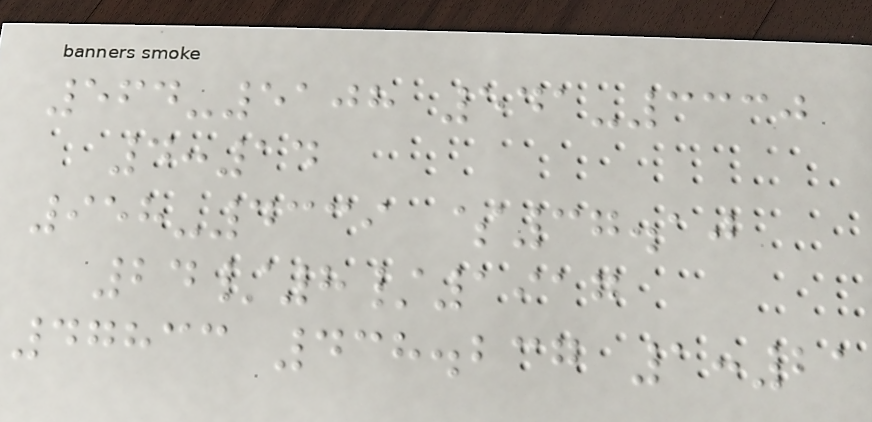564-5108 541-3330
4:14
958-4339 $37.10
24/8/1917
47833 438.237 1:21
